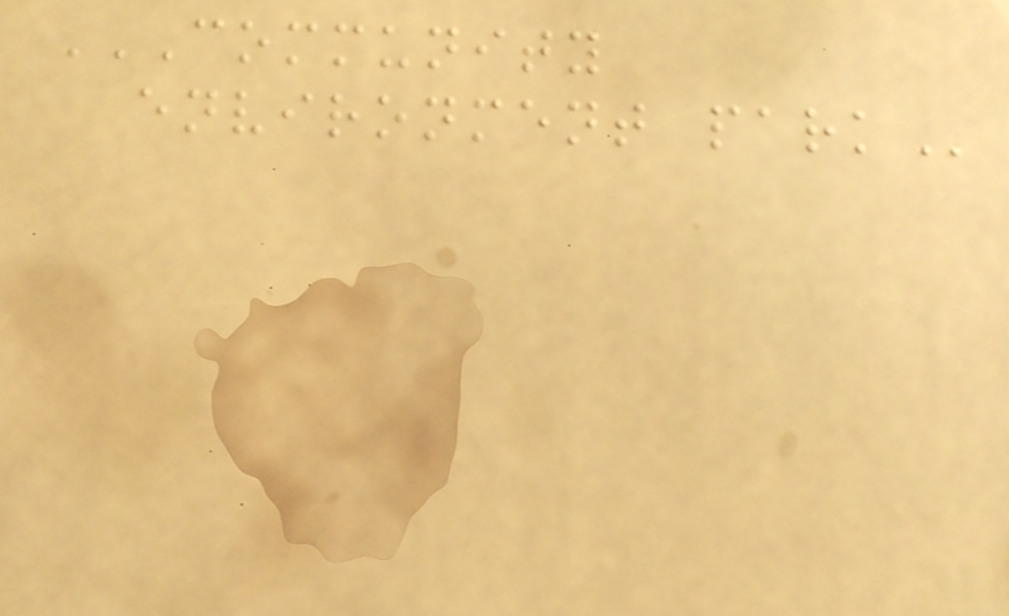COMMUNITY
ENVIRONMENT PARK
